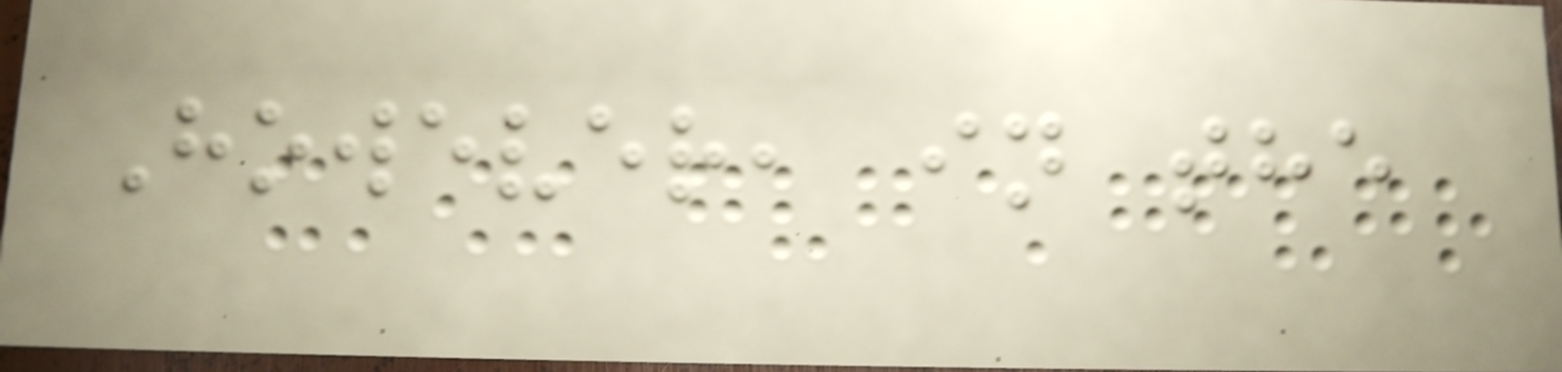However, in the
